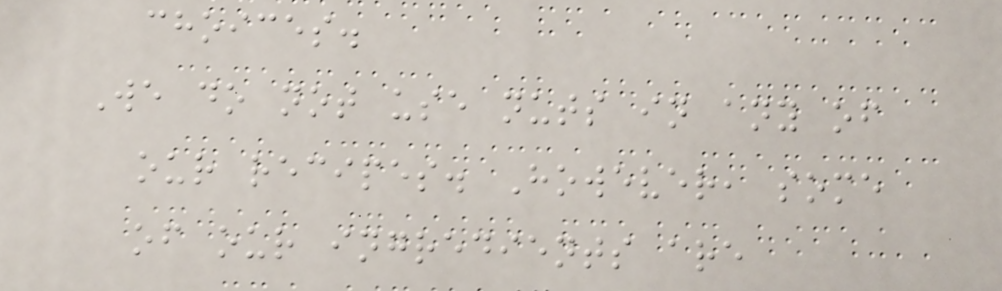choices.
We do not use nuts in any of
our recipes. However, some
of our ingredients are
